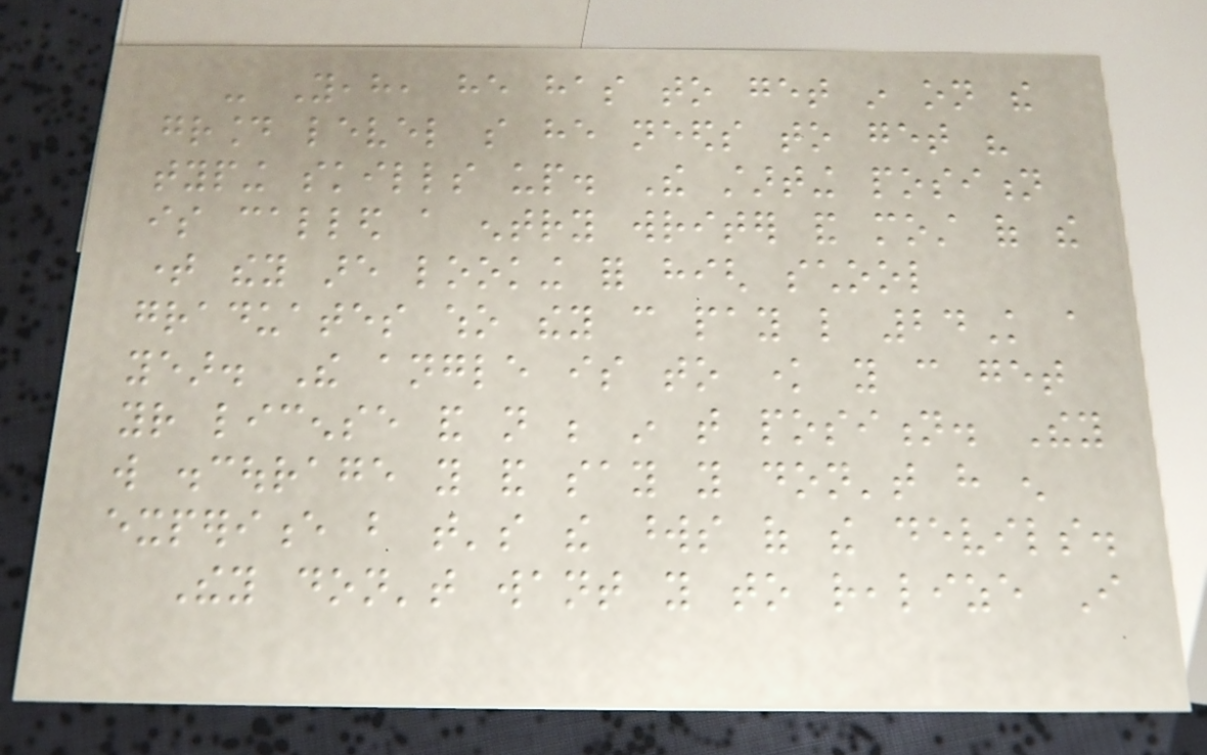- Yeah, he has to get in on the
ground level so he needs to get his
typing skills up. The starting position
is called a entry writer and most of the
time they are looking for high school
graduates who they can pay like 24K a
year. The angle is to know you can get
your license and not be in that position. They
will discourage you and say you don't have enough
experience but that's the words of the devils.
They don't want you to realize I
